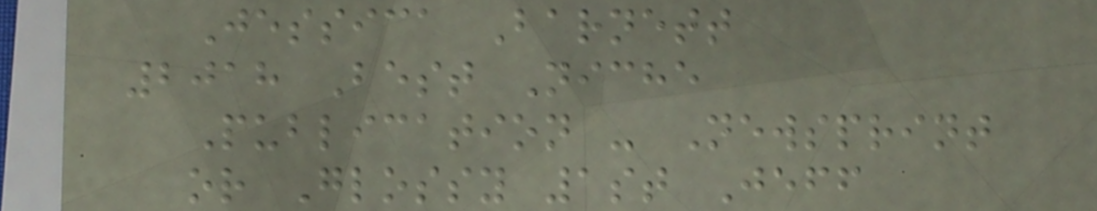Jessica Barnett
2018 Best Niche
Publication - Newsprint
or Glossy 1st Jeff
